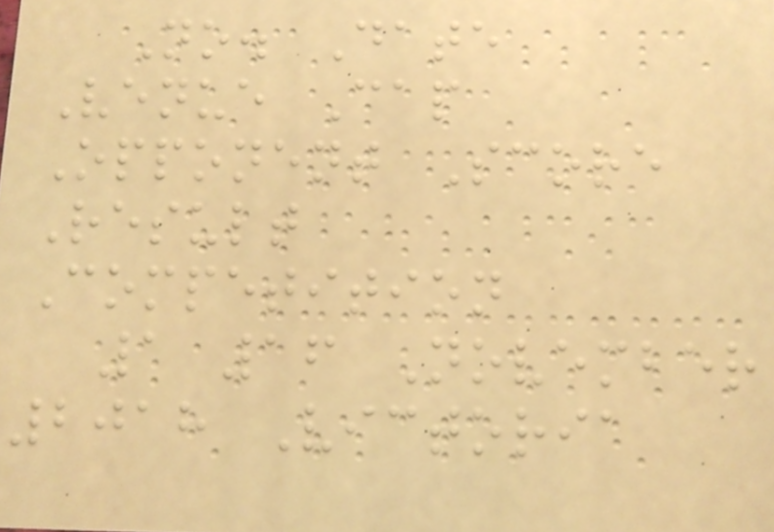No. Date
Venue Cap
Opponent Score
Result
Competition
1 16 November
2018 Victoria
